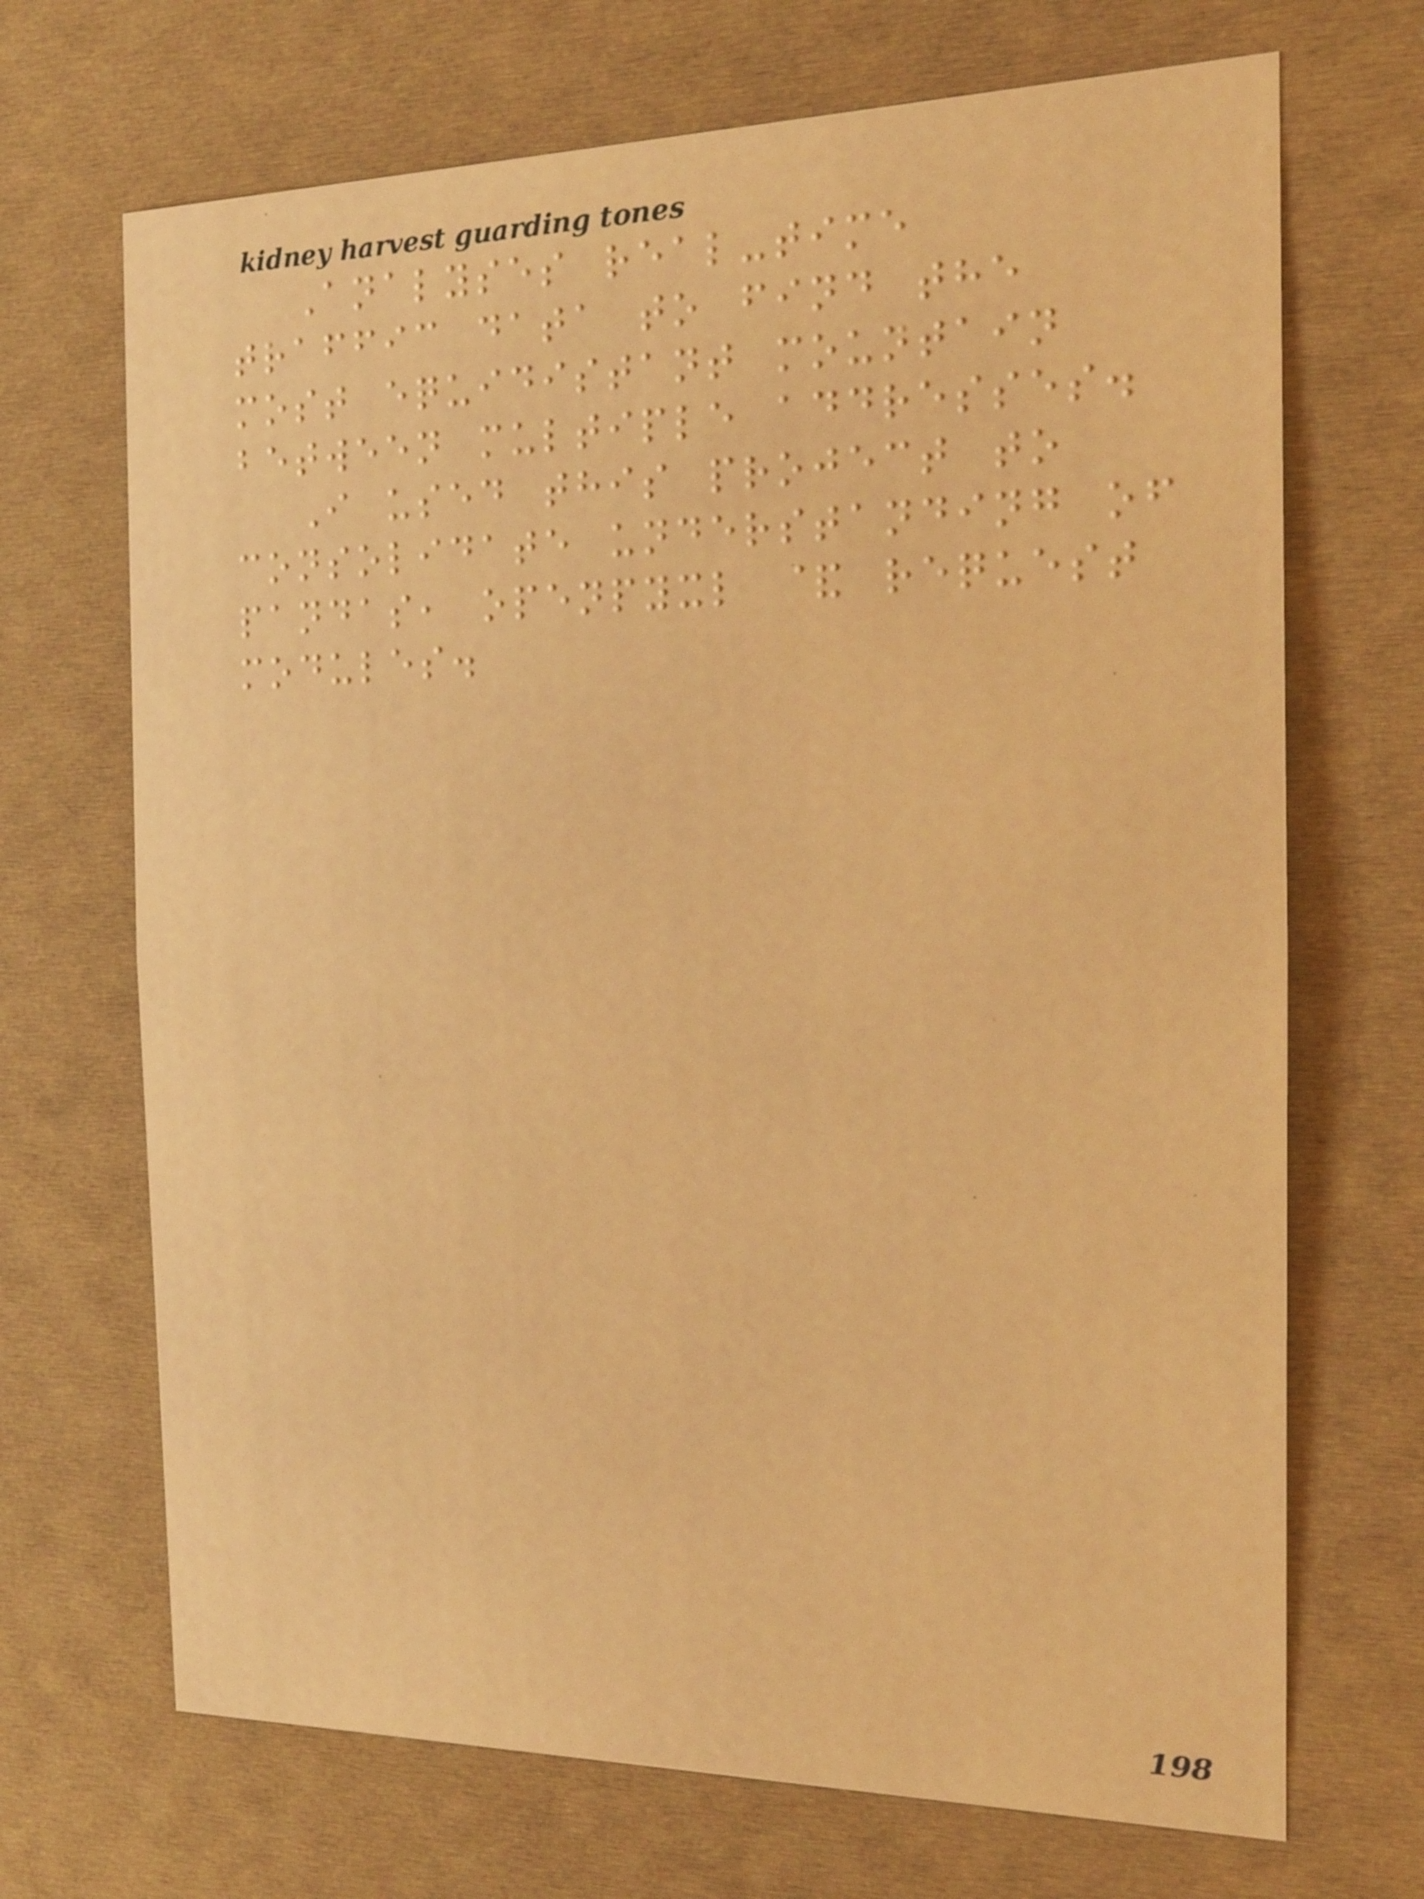Analyses real-time
traffic data to find the
most equidistant mountain
between multiple addresses.
I used this project to
consolidate understanding of
pandas, openpyxl & request
modules.
